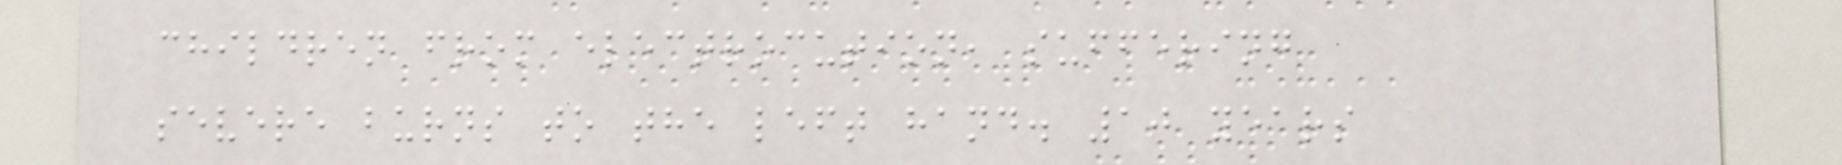children from electrocution, suffering
severe burns to the left hand. 10 years
